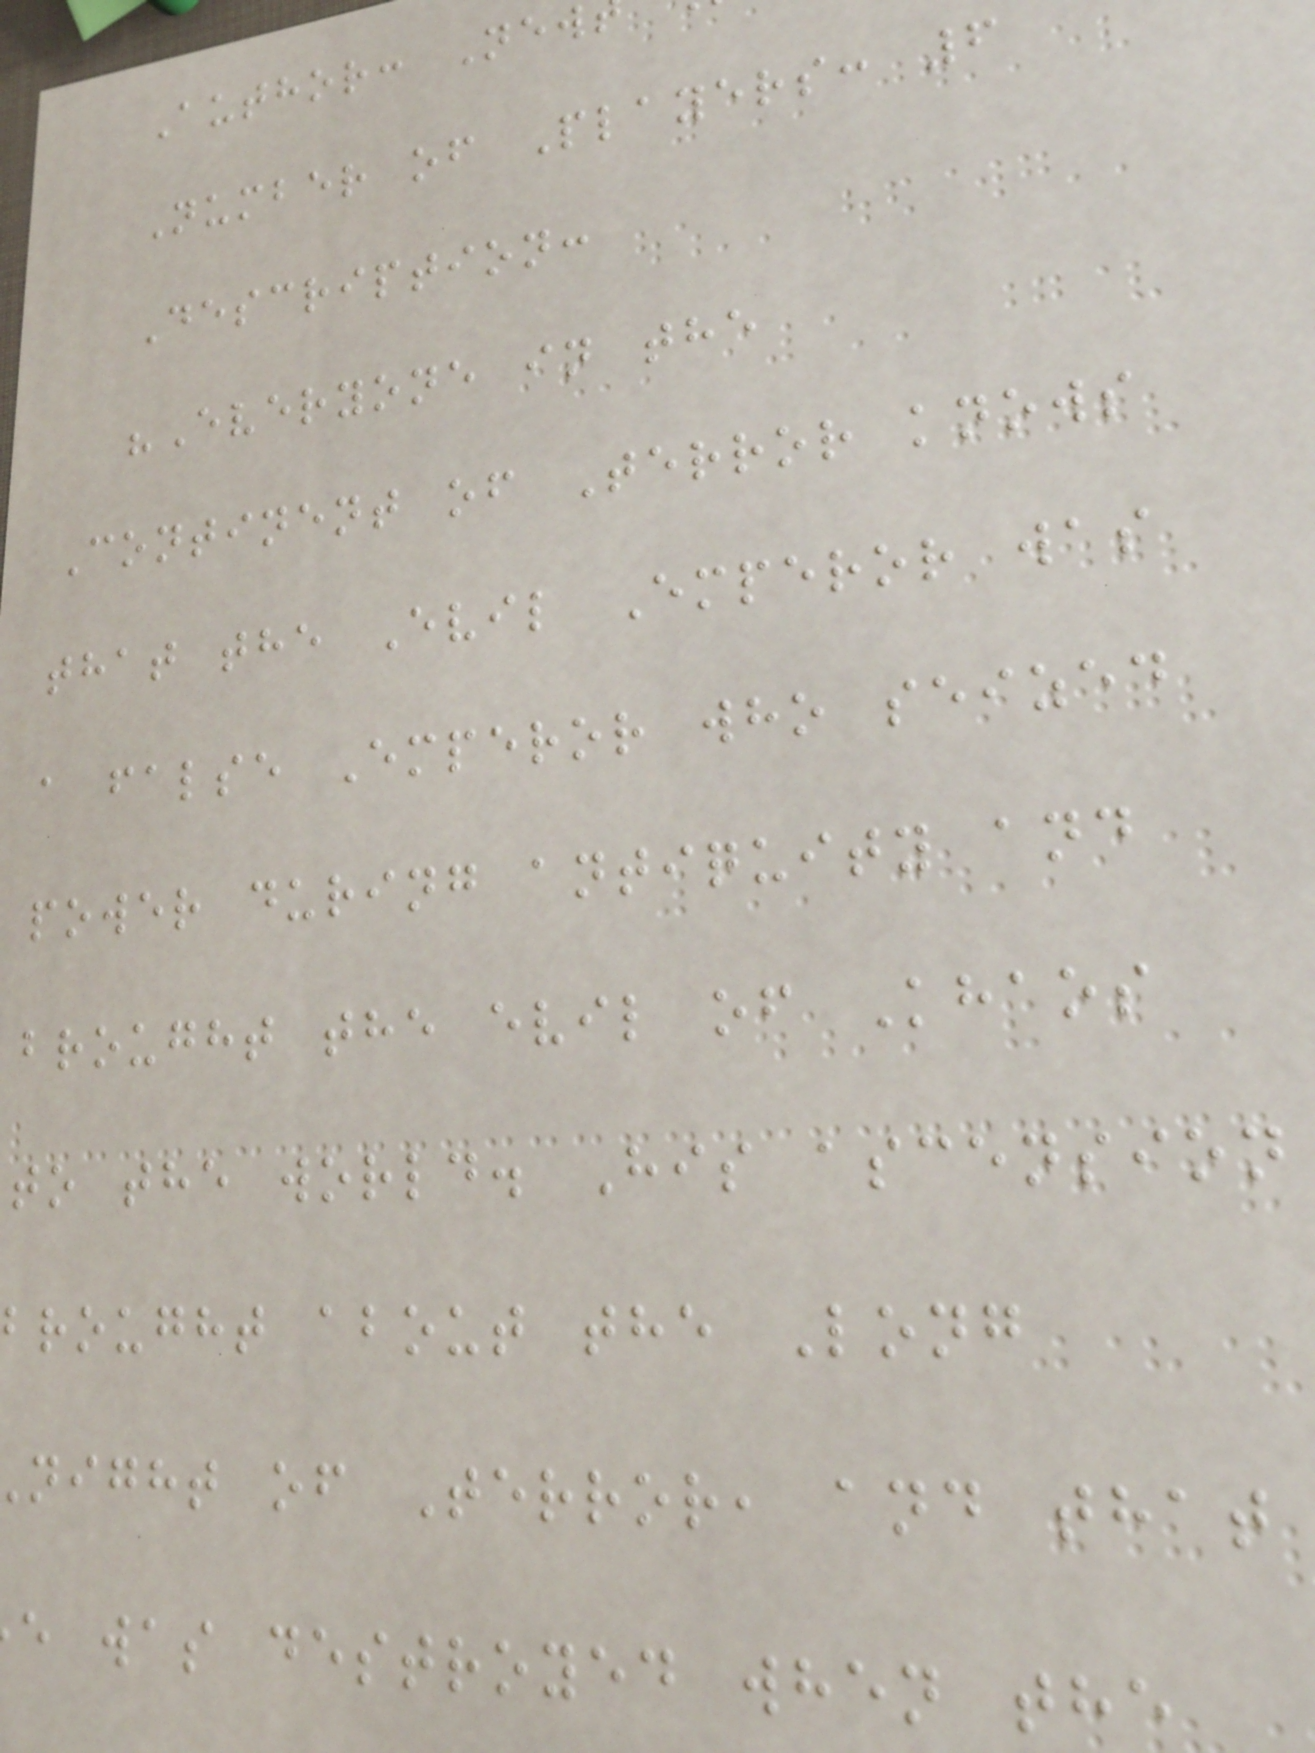Author: New
Number of Players: 6
Description:
"Everyone in the
Continent of Terror knows
that the Evil Emperor was
a false Emperor who seized
power during antiquity and
brought the evil of Khaos
to the world. His ascension
brought about the Long
night of Terror, and that
e was destroyed when the
